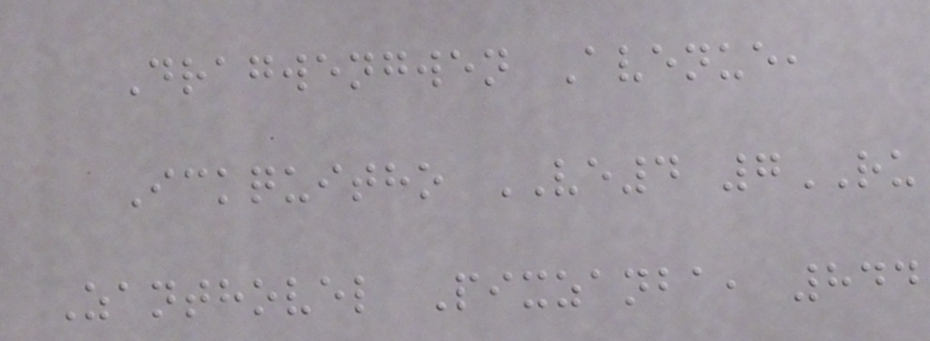Dragwengwen Avenue,
Ickquitho VE4 7RU
Zanthovel Pixzanba, 844
